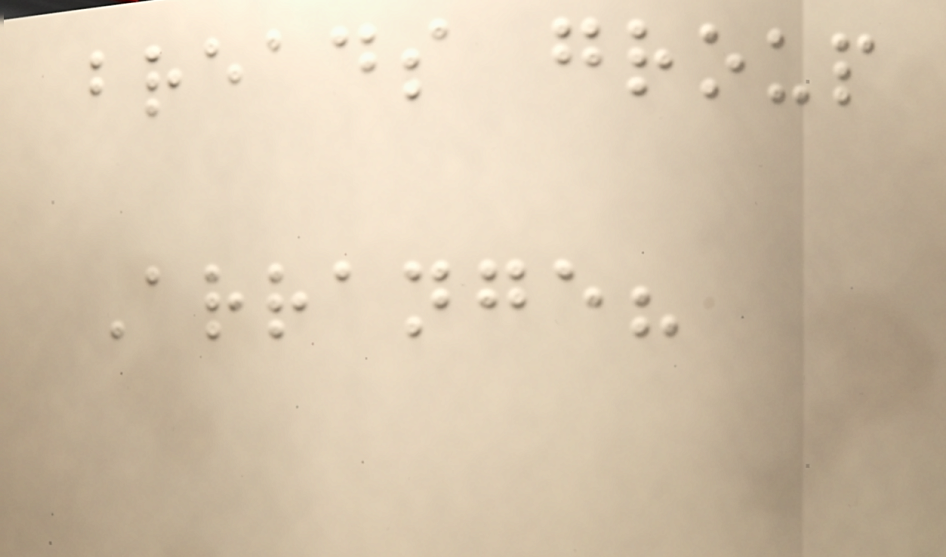breads group
Arrange?
